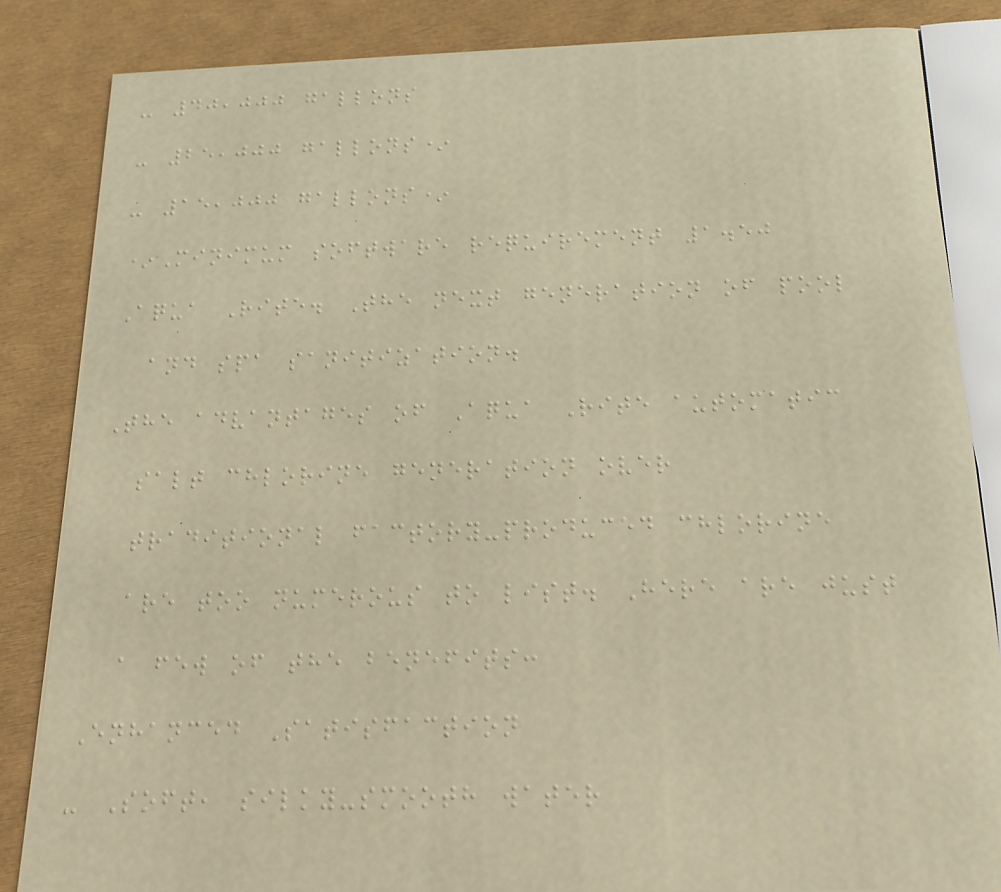- 40,000 gallons
- 25,000 gallons*
- 15,000 gallons*
*Minimum software requirement 1.50
Aqua Rite. The next generation of pool
and spa sanitization.
The advantages of Aqua Rite automatic
salt chlorine generation over
traditional factory-produced chlorine
are too numerous to list. Here are just
a few of the benefits:
Enhanced Satisfaction
- Soft, silky-smooth water
